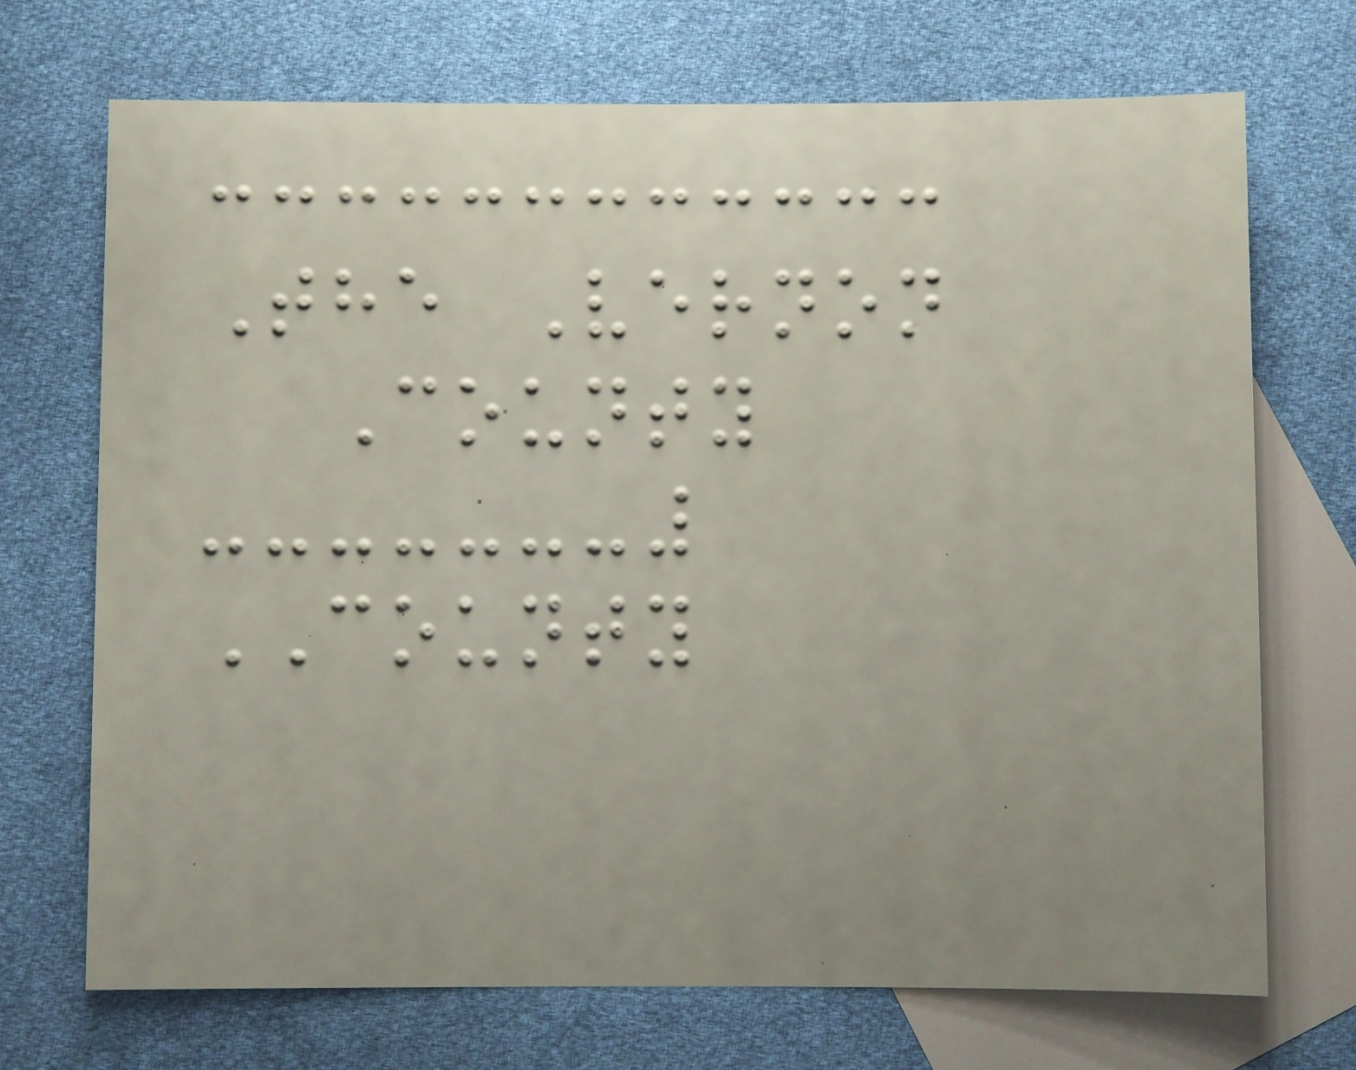The Vernon
County
COUNTY
